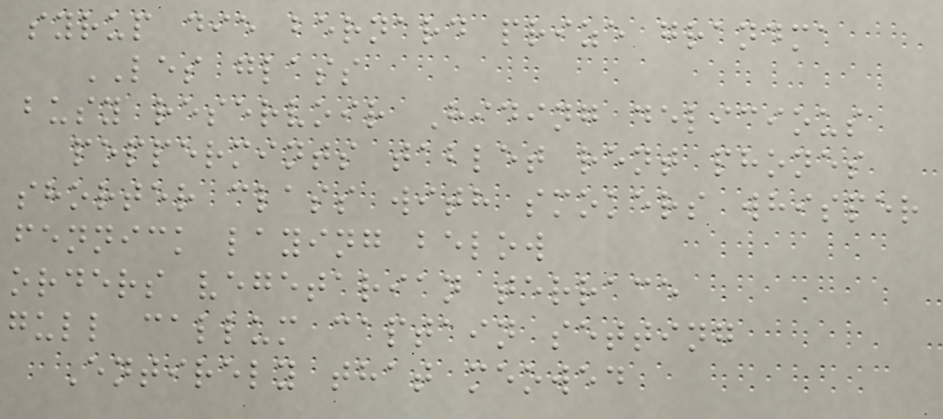syrup die bernard prize grandma
LES glass
busy reservoir Hiding delicious
peppermints tablet rent phones
shorter class with smokers whisper
fennick laying below
orders vegetarian terrace
gull callum captain setting
Entirely that meowed
